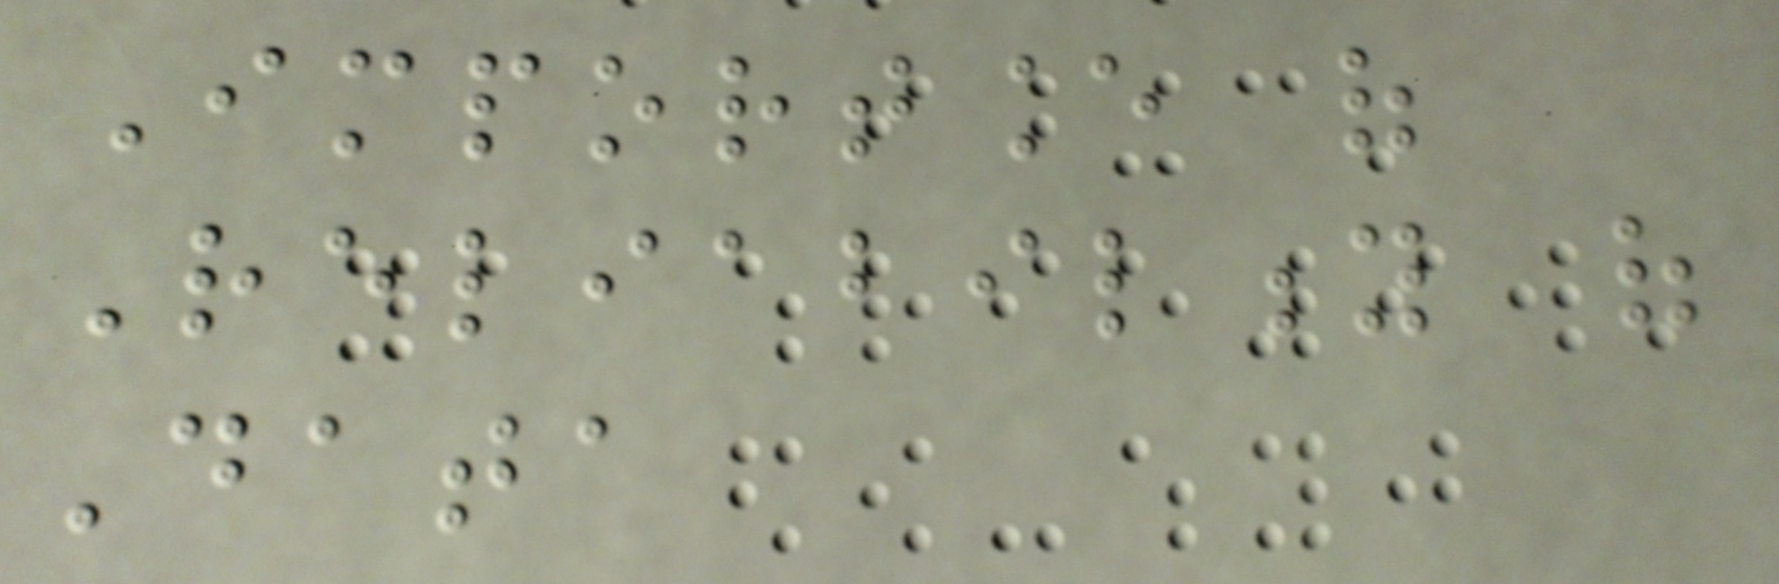Importance of
Reliability of
Data
